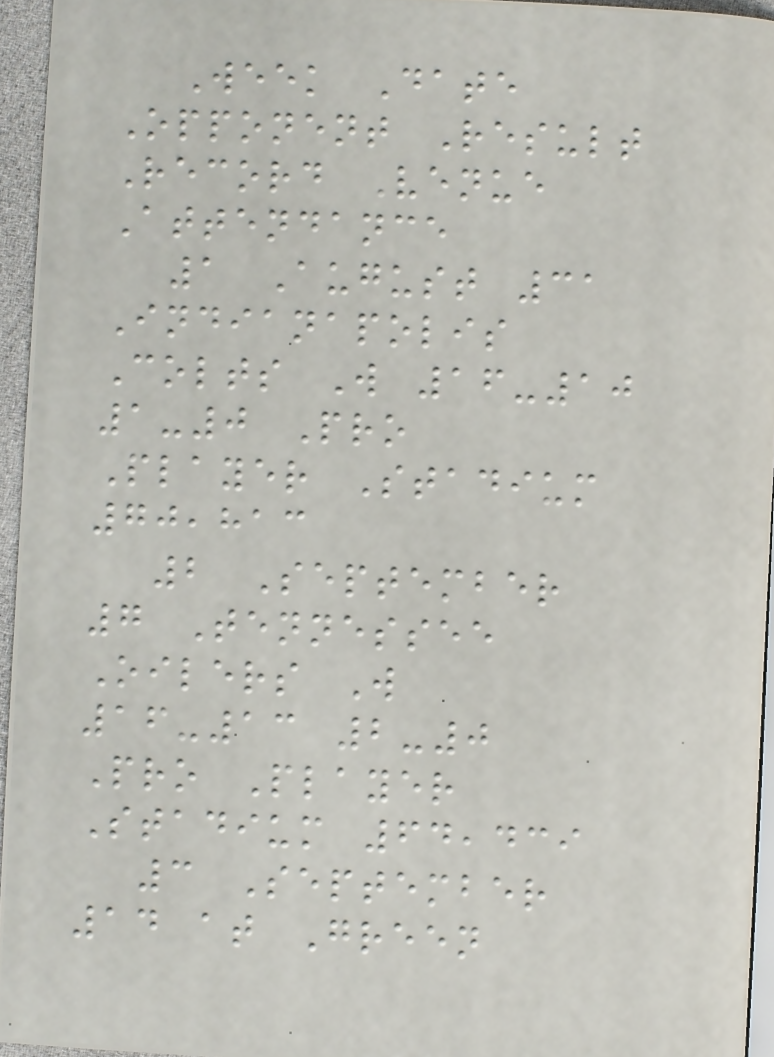Week Date
Opponent Result
Record Venue
Attendance
1 August 31
Indianapolis
Colts W 16-10
1-0 Pro
Player Stadium
70,813
2 September
7 Tennessee
Oilers W
16-13 2-0
Pro Player
Stadium 64,439
3 September
14 at Green
